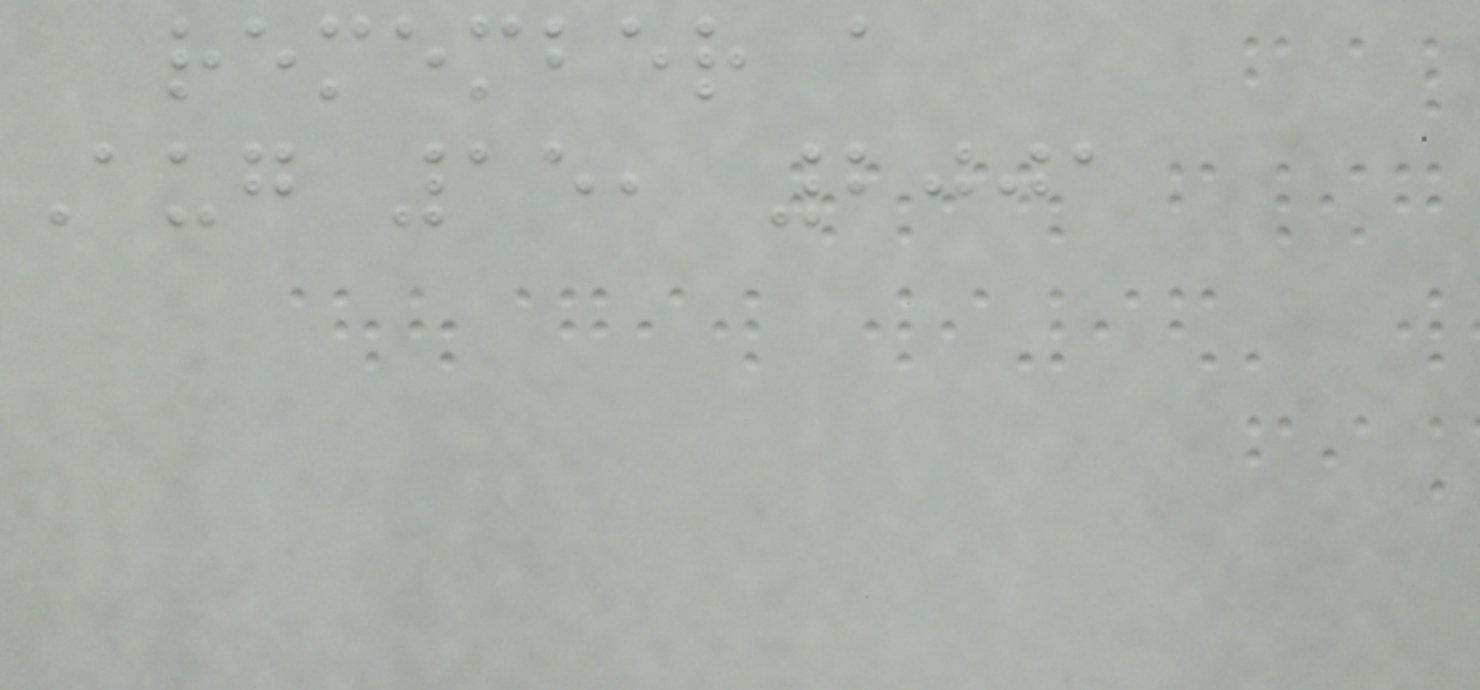remember a
Aug 15, 2001
